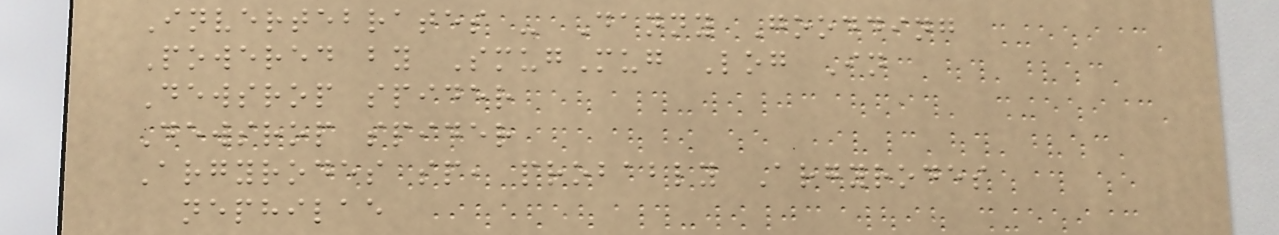Invertebrates - Danny Goodding
Powered by SmugMug Log In
Dewsrop spider
Dewsrop spider
Argyrodes sp, probably Argyrodes
nephilae
